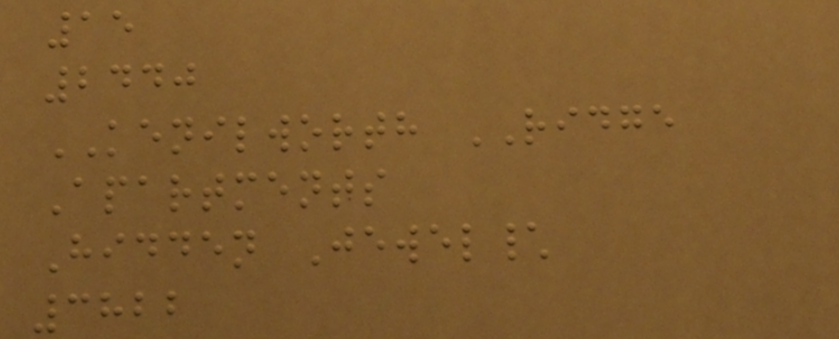15
2440
KENILWORTH RIDGE
Apartments
Hidden Jewel\
3822
